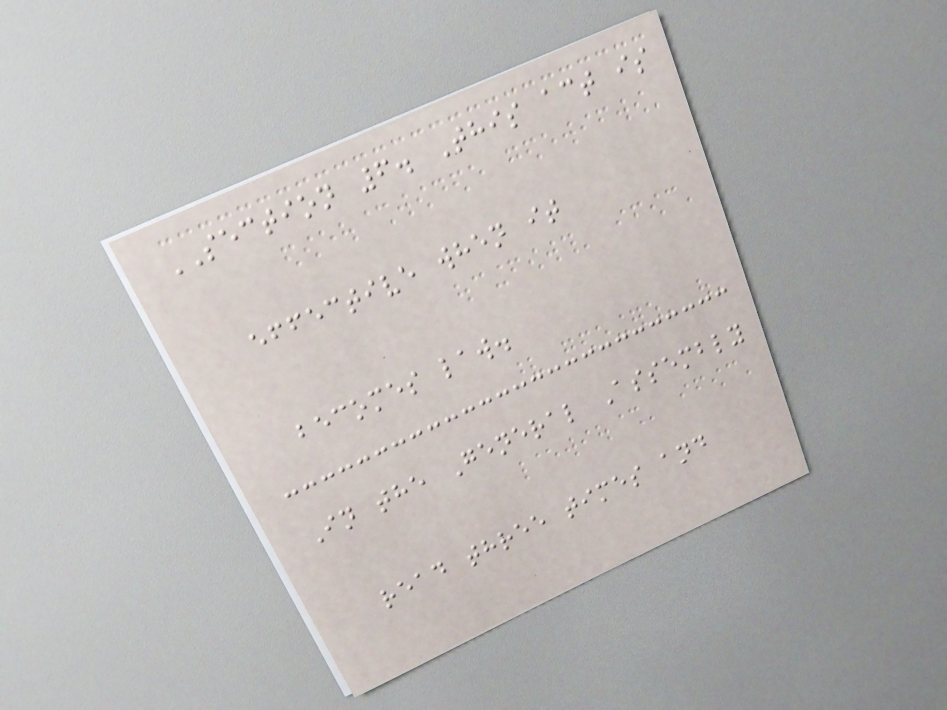SECTION 6. This act is
effective when it
becomes law.
In the General Assembly
read three times and
